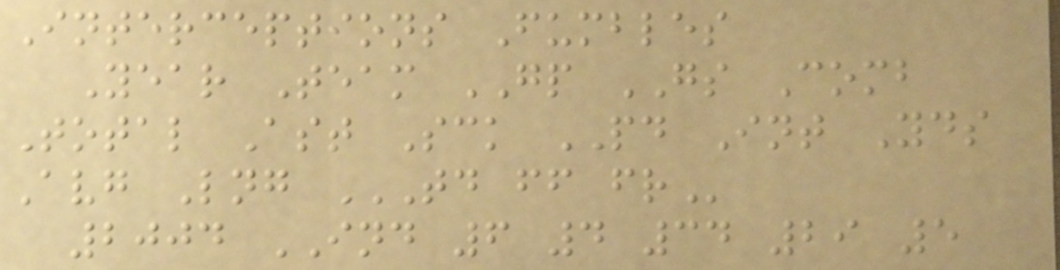Interceptions Fumbles
Year Team GP GS Comb
Total Ast Sck PD Int Yds
Avg Lng TD FF FR
2004 IND 6 4 34 29 5
